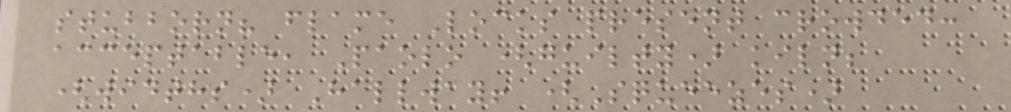stubborn? flame Locks present crowded:
acceptable, Paolo (guilty) kiln;
(widths) Hallway! (Squeezes)
